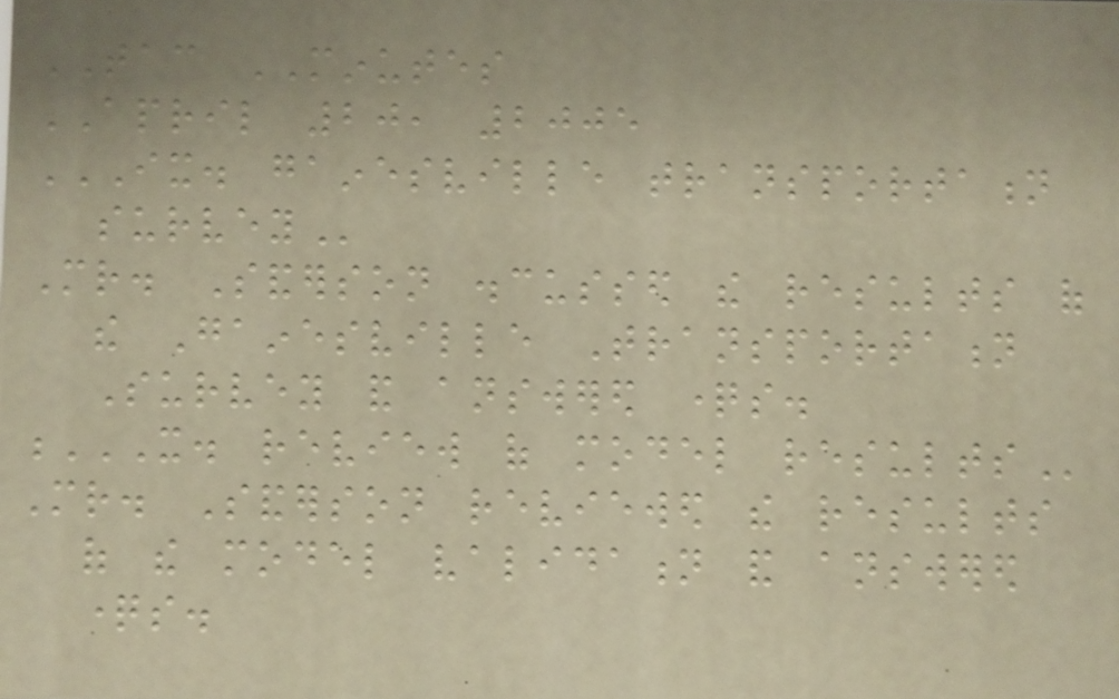TAC MINUTES
APRIL 20, 2005
IX. GAINESVILLE TRANSPORTATION
SURVEY
Mr. Sanderson discussed the results of
the Gainesville Transportation
Survey and answered questions.
X. REVIEW OF MODEL RESULTS
Mr. Sanderson reviewed the results
of the model validation and answered
questions.
